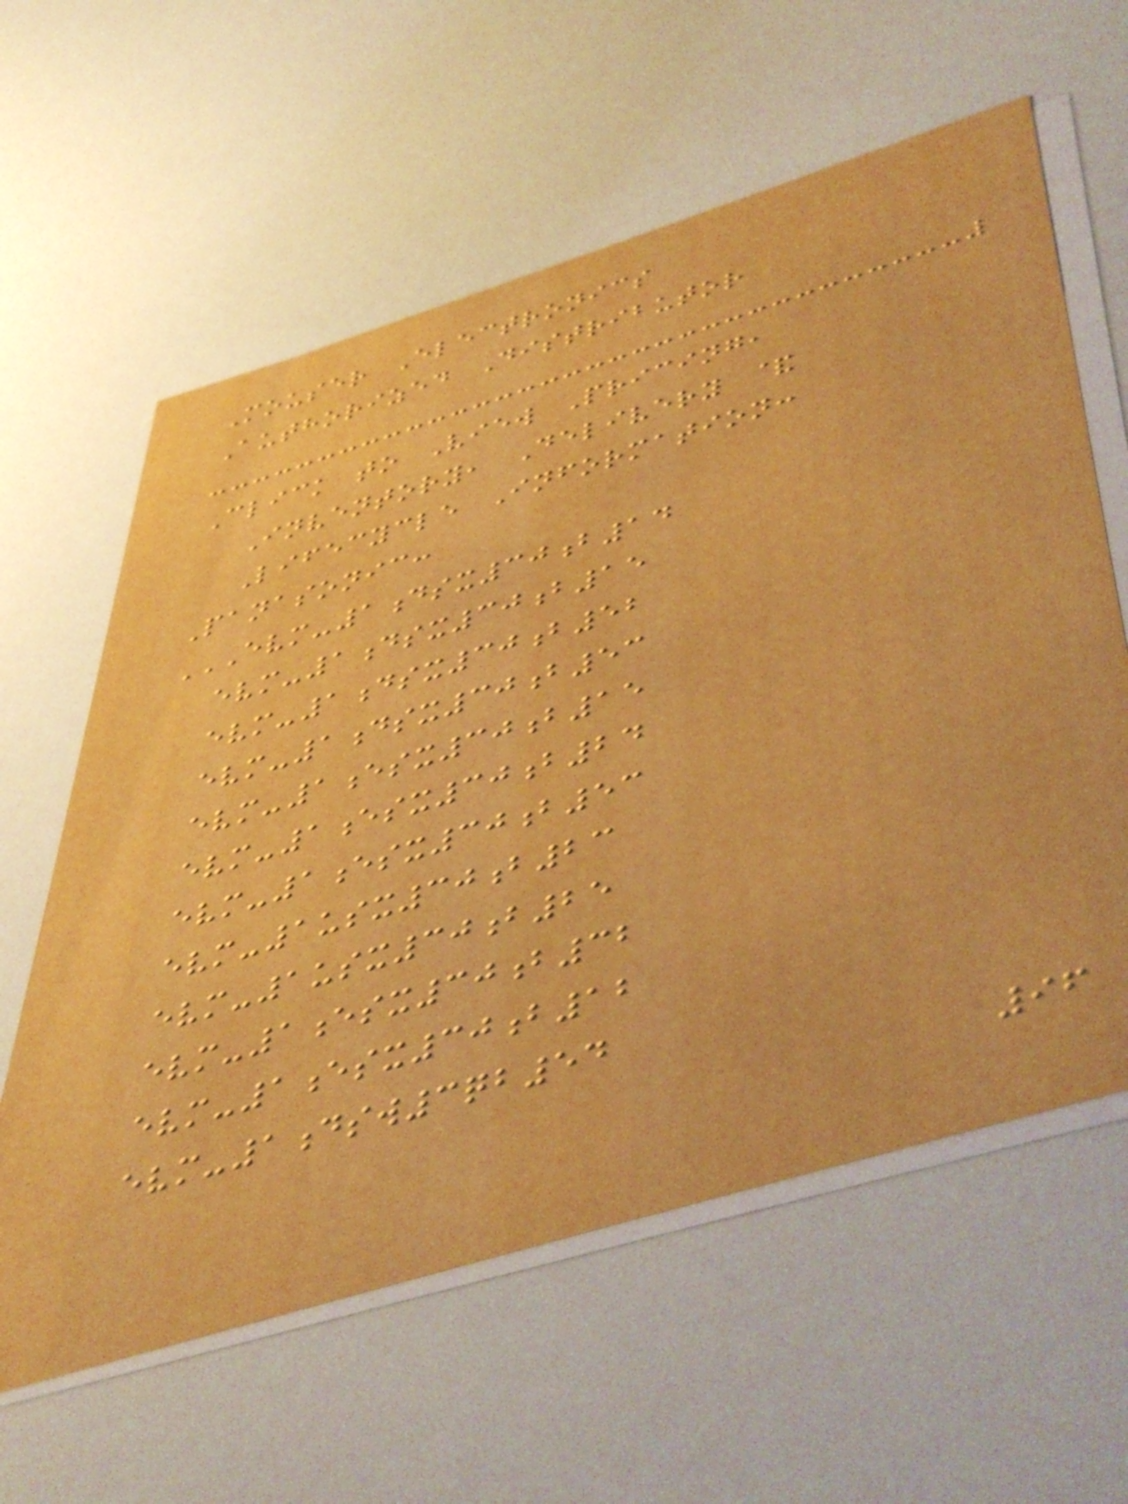Mouser Electronics
Authorized Distributor
Click to View Pricing,
Inventory, Delivery &
Lifecycle Information:
Panasonic:
EVM-1DSX30B14
EVM-1DSX30B15
EVM-1DSX30B52
EVM-1DSX30B53
EVM-1ESX30B15
EVM-1ESX30B24
EVM-1ESX30B53
EVM-1USX30B23
EVM-1USX30B25
EVM-1ESX30B32
EVM-1ESX30B12
EVM-1DSW3QB54
96
